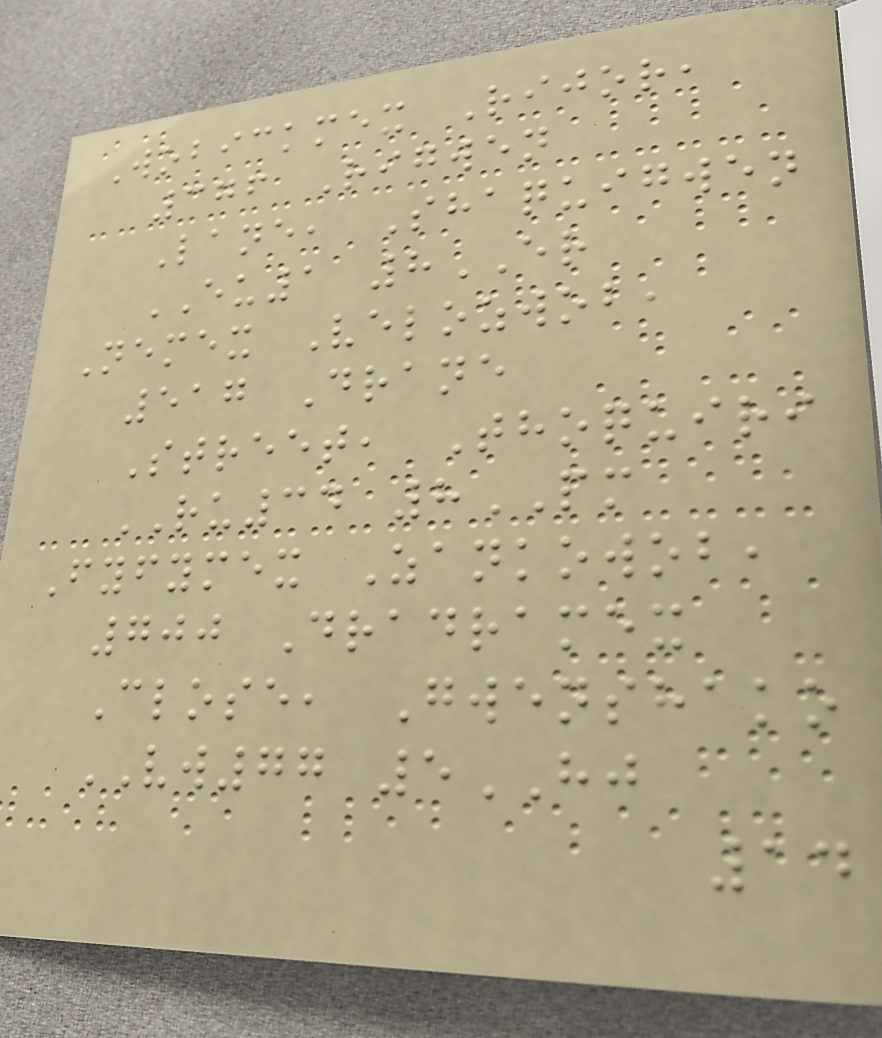Wobickmex Rijor,
376 Rigwen
Lane, Shaquigwen
EU1 8ER
Nemex Velozwob,
517 Drane
Street, Thoquiri
RU34 8PM
Fyfymex Zankowob,
700 Dradramex
Close, Gwenshako
VW77 5HJ
14
